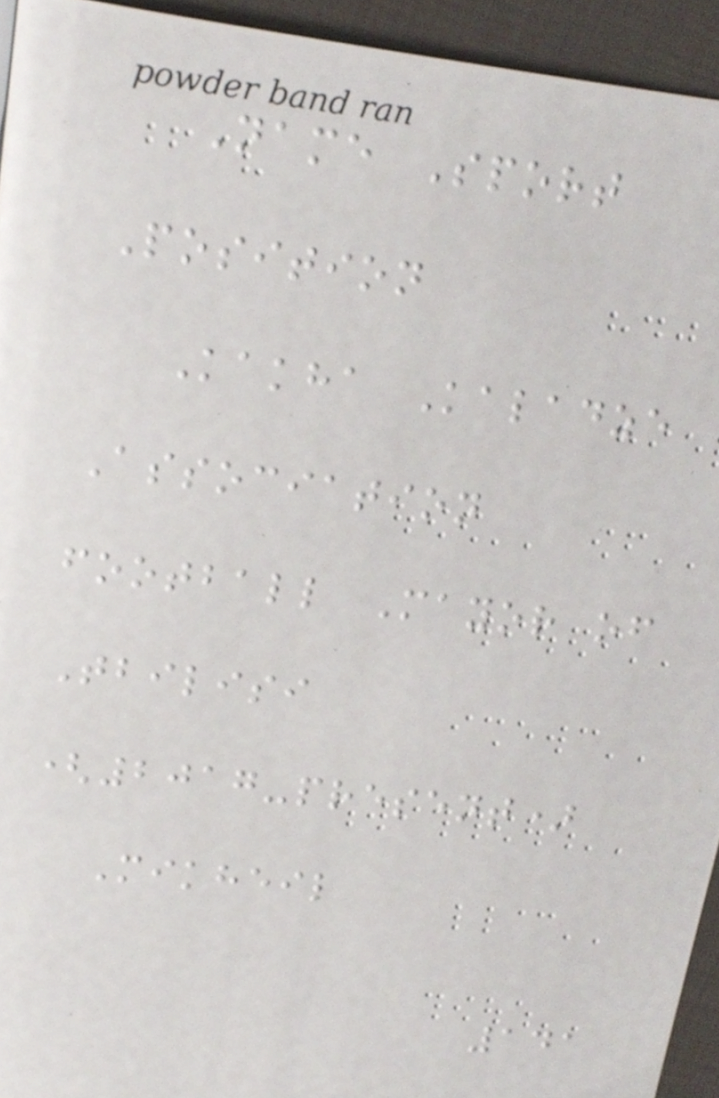Name Sport
Position
Kakha Kaladze
Association
football Mayor of
Tbilisi
(2017-present)
Mikheil
141
